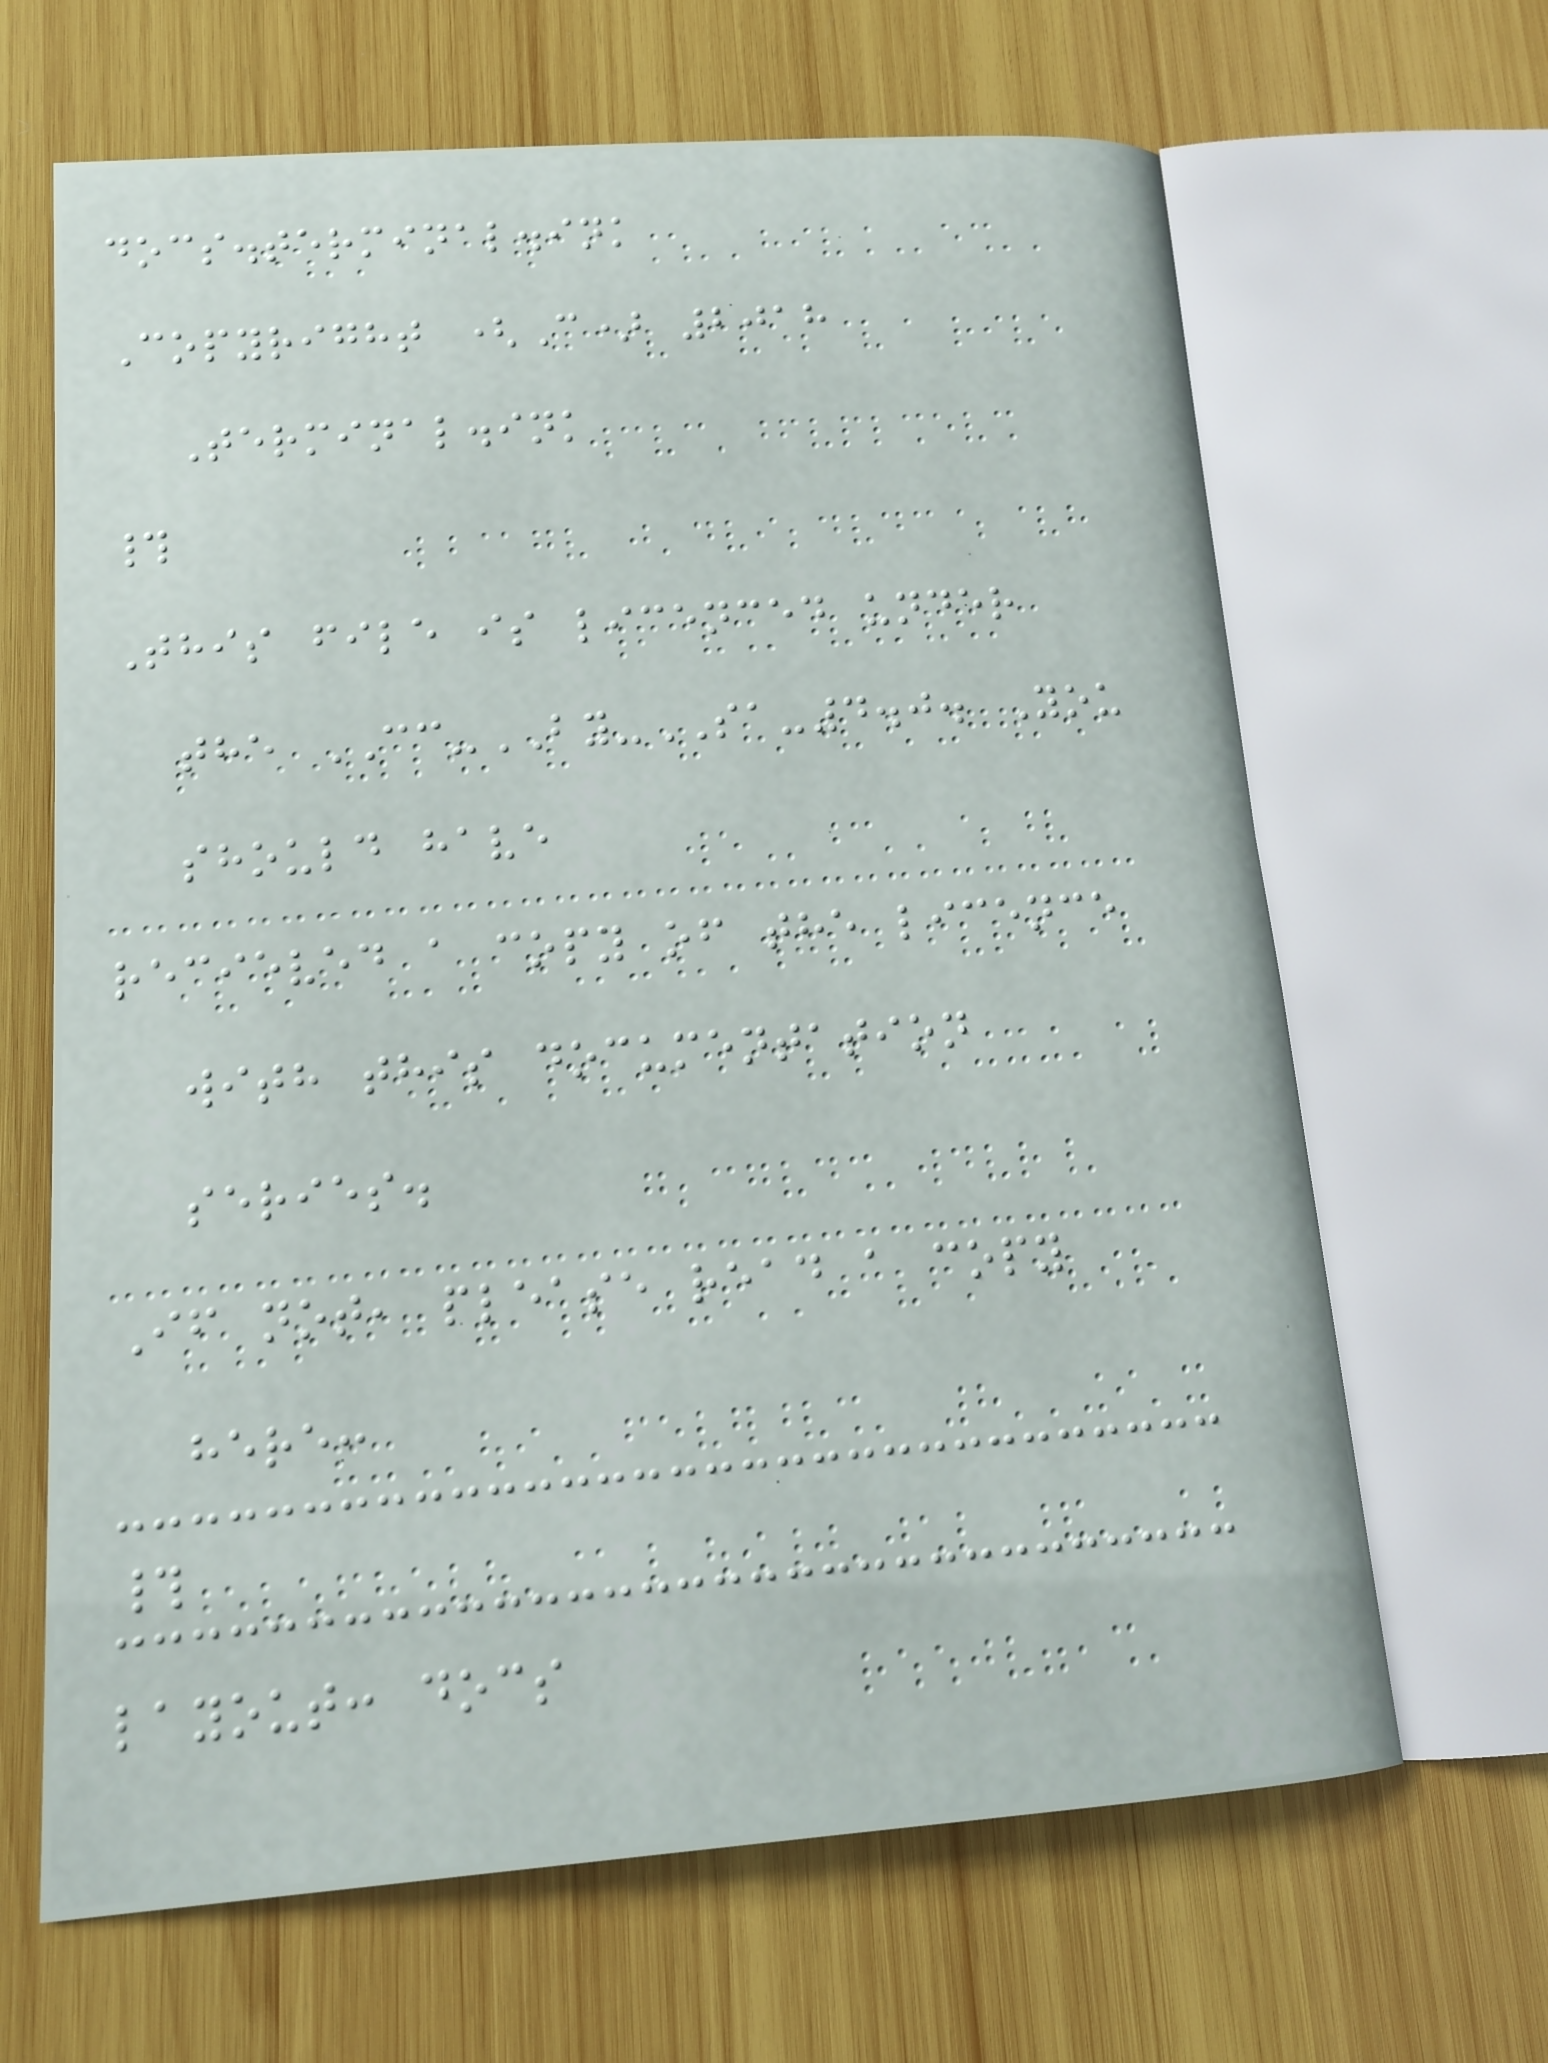docs.terminal.ink
Copyright (C) 2018
Terminal.ink
#
This file is licenced under
the CC-BY-SA-4.0. You
should have
recieved a copy of the licence
with this documentation
series.
If not, please read a copy
here:
#
layout: docs
